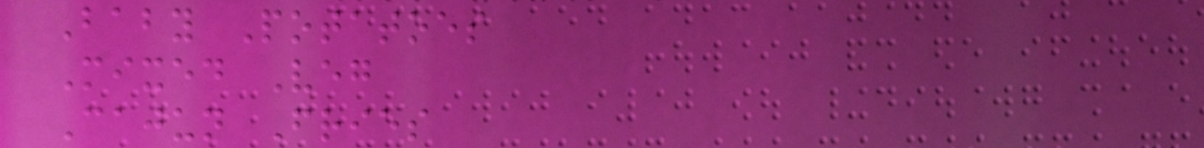Baby Potatoes
Mixed Veg
Cajun Fries
